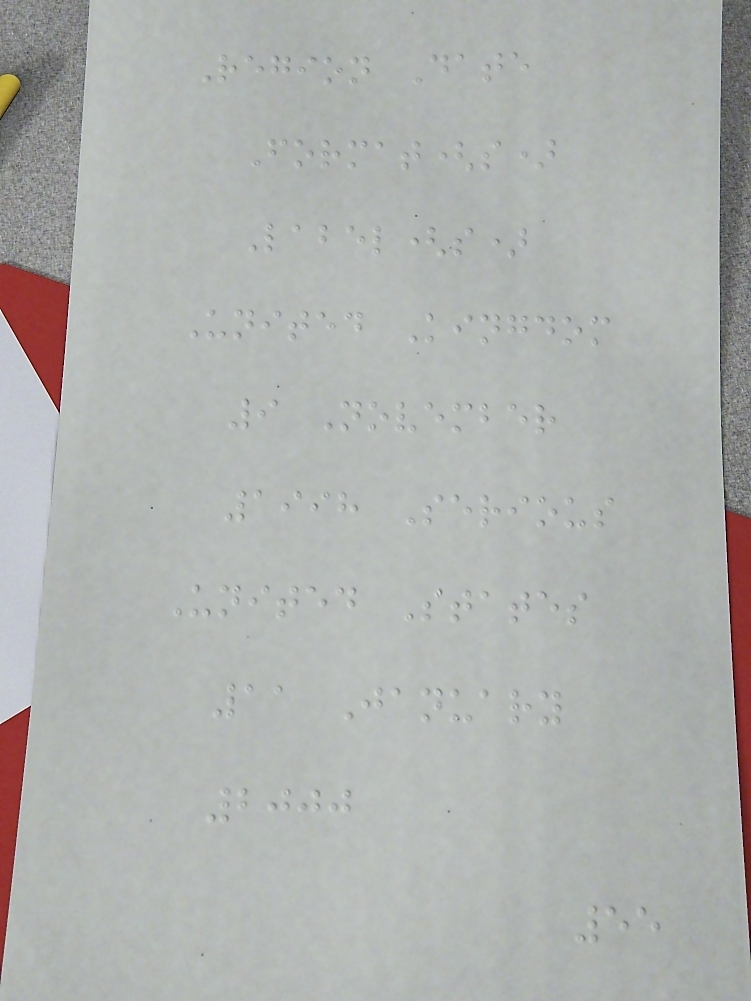Region Date
Format(s)
Label(s)
United Kingdom
9 November
1998 Serious
United States
11 January
2000
55
